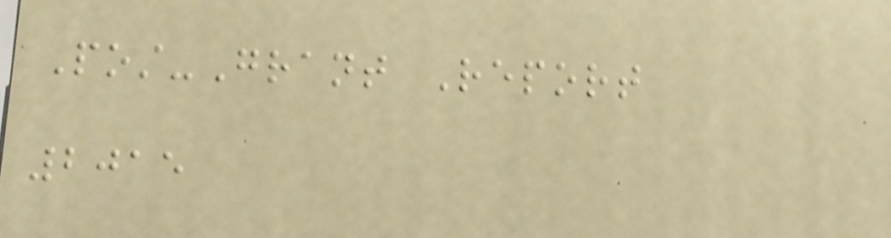Post-Grant Report
2015
